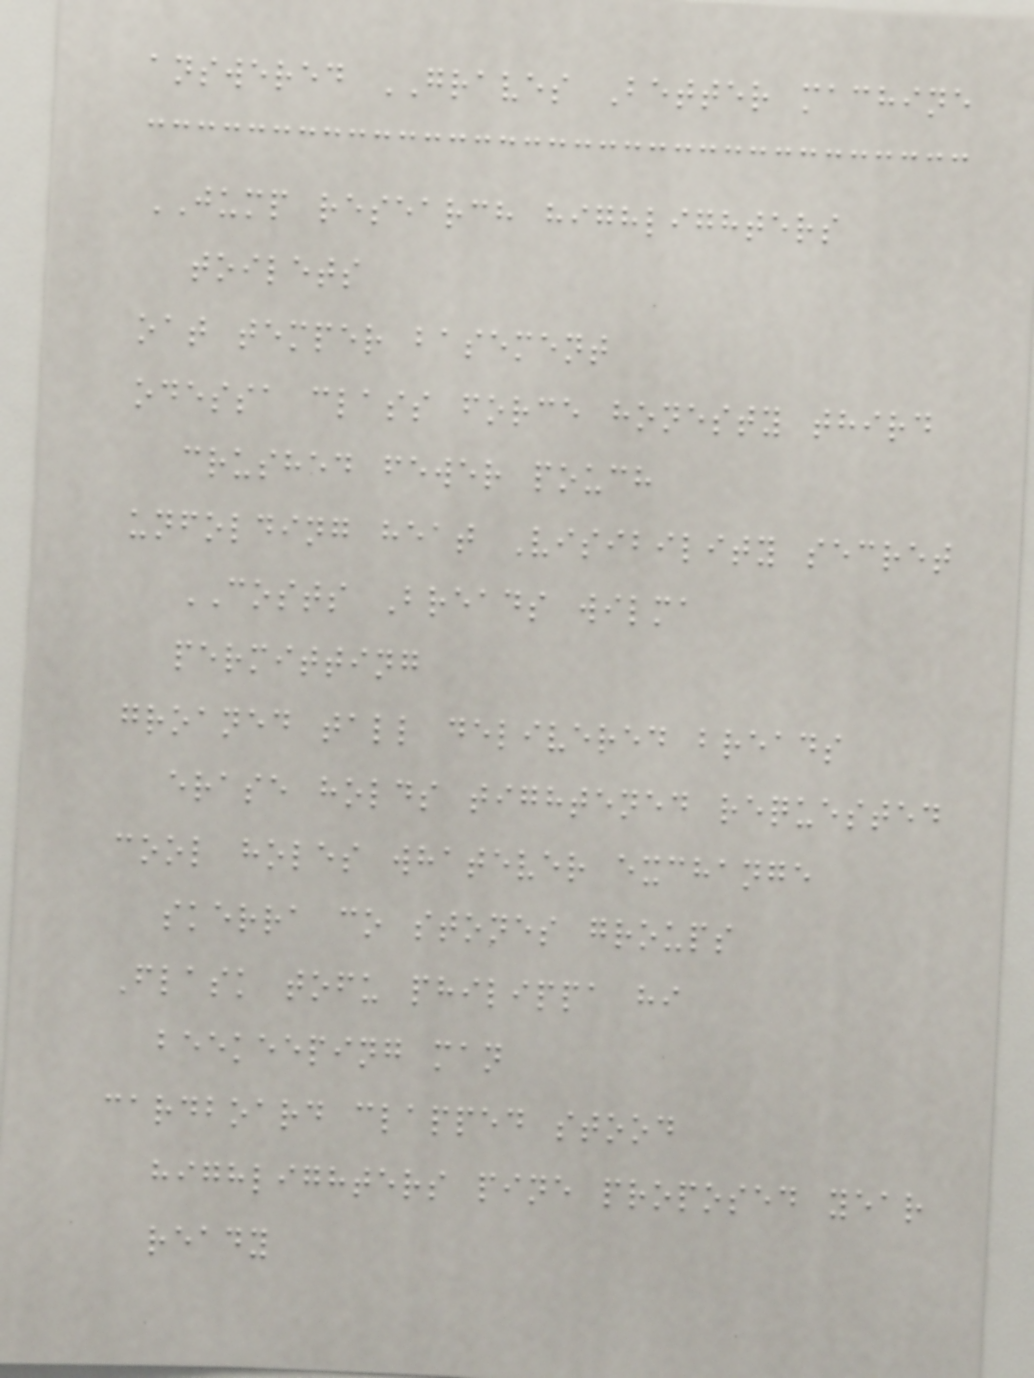answered GRAVES Better machine
JUMP research highlighters
toilets
oat temper basement
odessa class force honesty third
crushed fewer pouch
unfolding heat Visibility secret
COSTS Breads wilma
permitting
groaned tall delivered breads
erase holds tightened requested
cool holes whatever exchange
skerra co stones groups
Flask tofu philippa hi
beekeeping man
cardboard clapped stood
highlighters pine proposed year
ready
